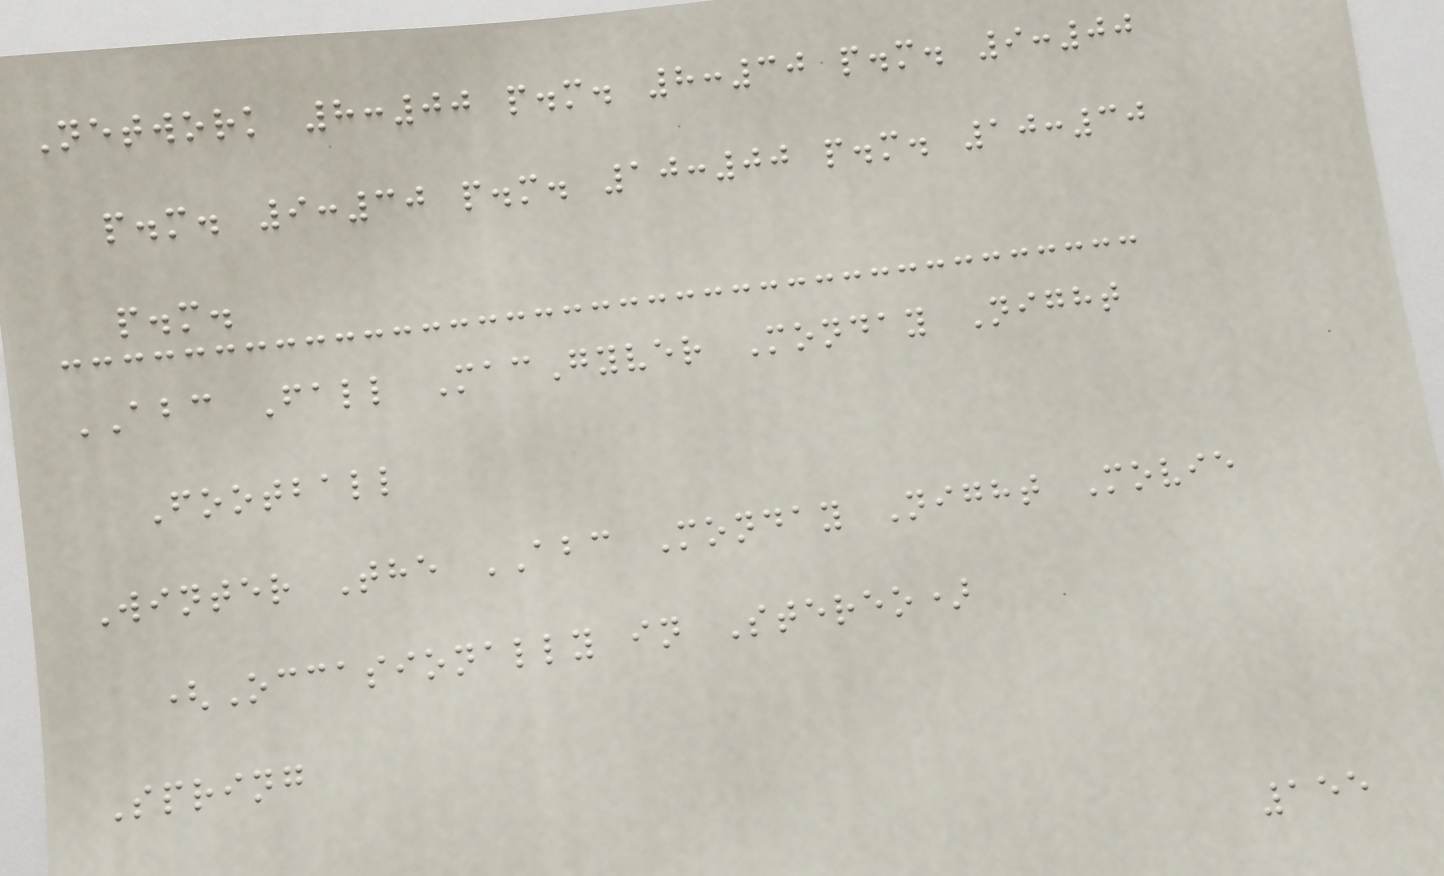Network 8:00 p.m. 8:30 p.m. 9:00
p.m. 9:30 p.m. 10:00 p.m. 10:30
p.m.
ABC Fall MacGyver Monday Night
Football
Winter The ABC Monday Night Movie
(Occasionally in Stereo)
Spring
155
